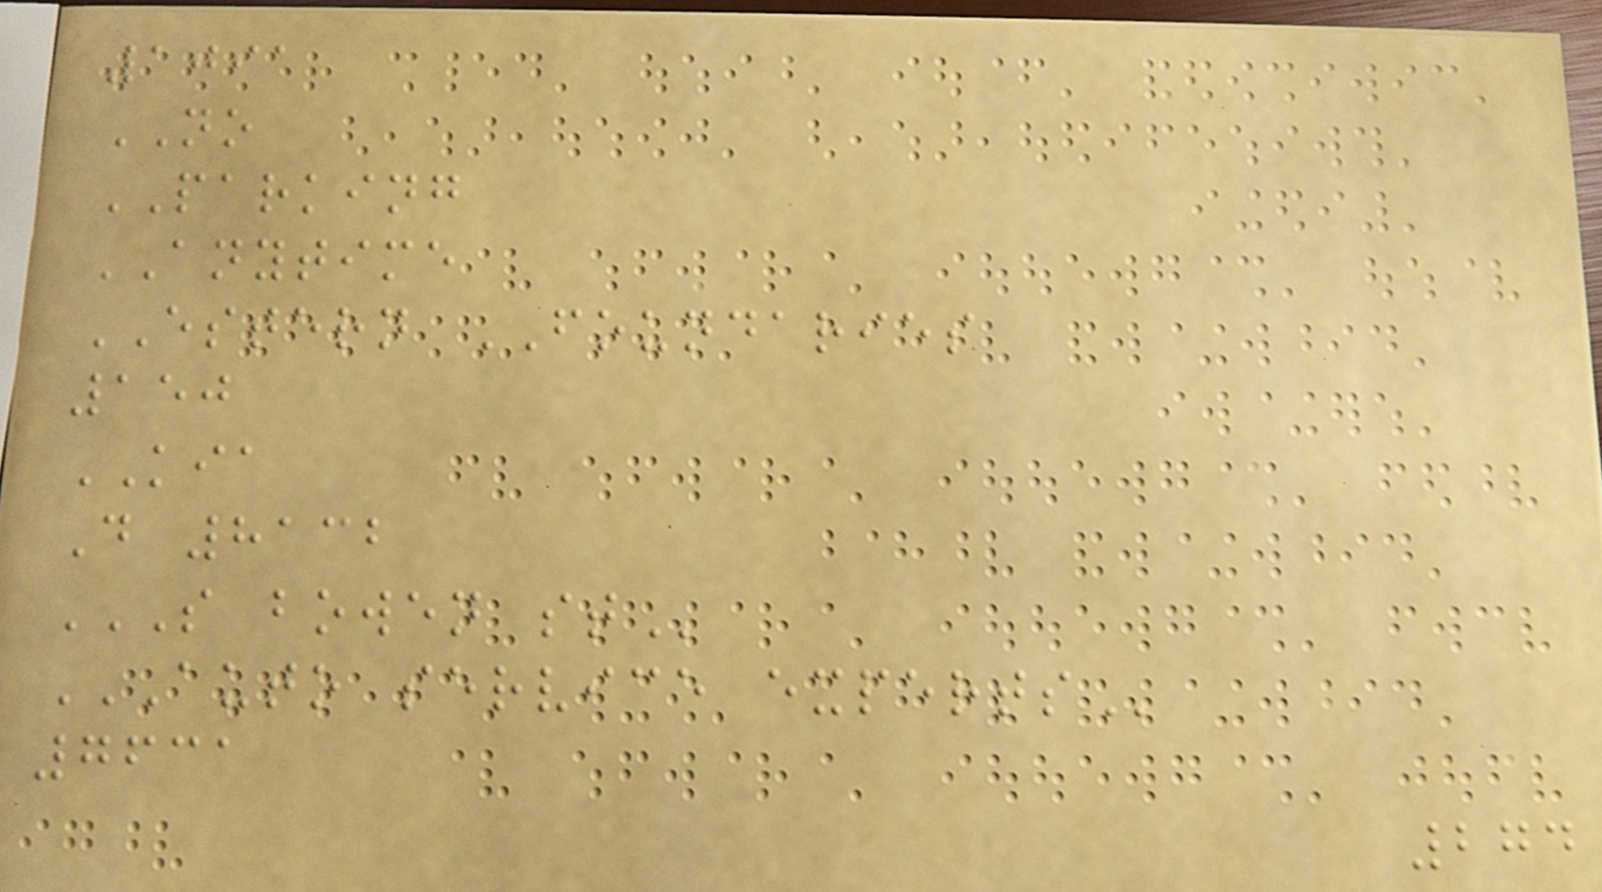1091
NO
PARKING
ANYTIME
ESTERN FOUNDARIES
150
KIA
D 8132
S BOWEN ST
AUTO SERVICE EXPERTS
7631
274
